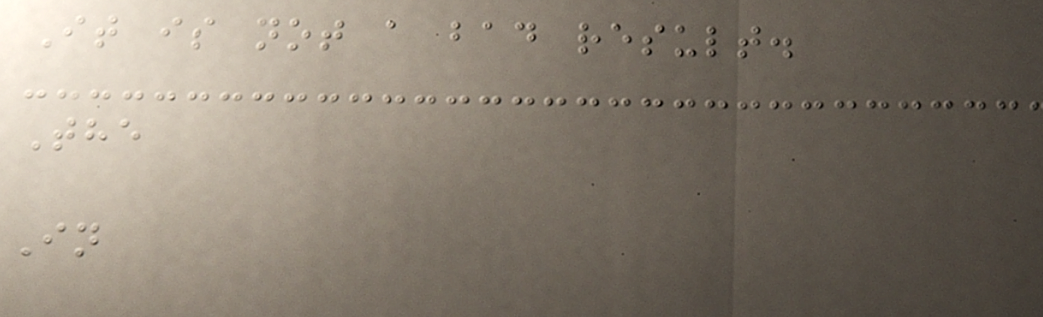It is not a bad result.
The
In
